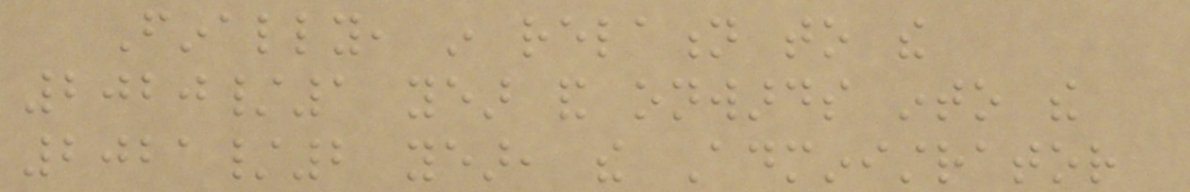Finally, in relation to the
2020/1 year and onwards into the
2021/2 year, the Administrator
